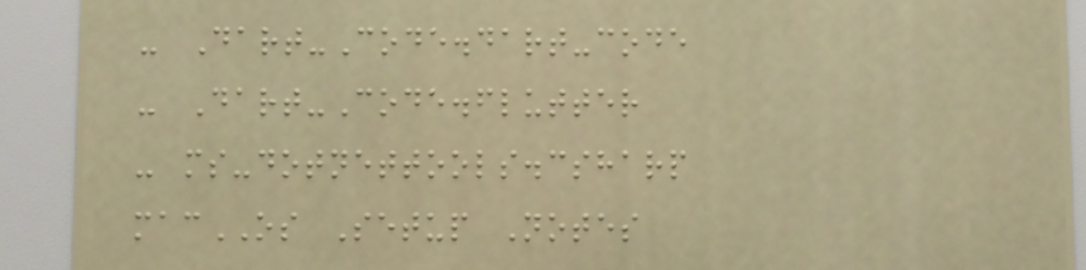- Dart-Code.dart-code
- Dart-Code.flutter
- ms-dotnettools.csharp
macOS Setup Notes
